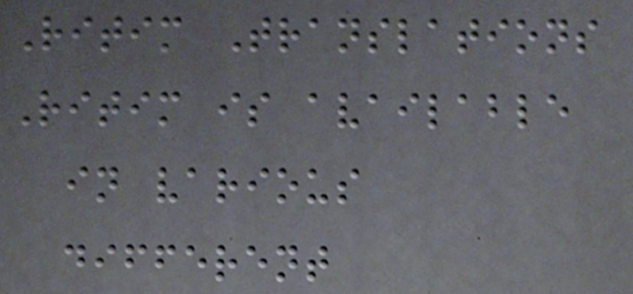Ritim Translations
Ritim is available
in various
different
